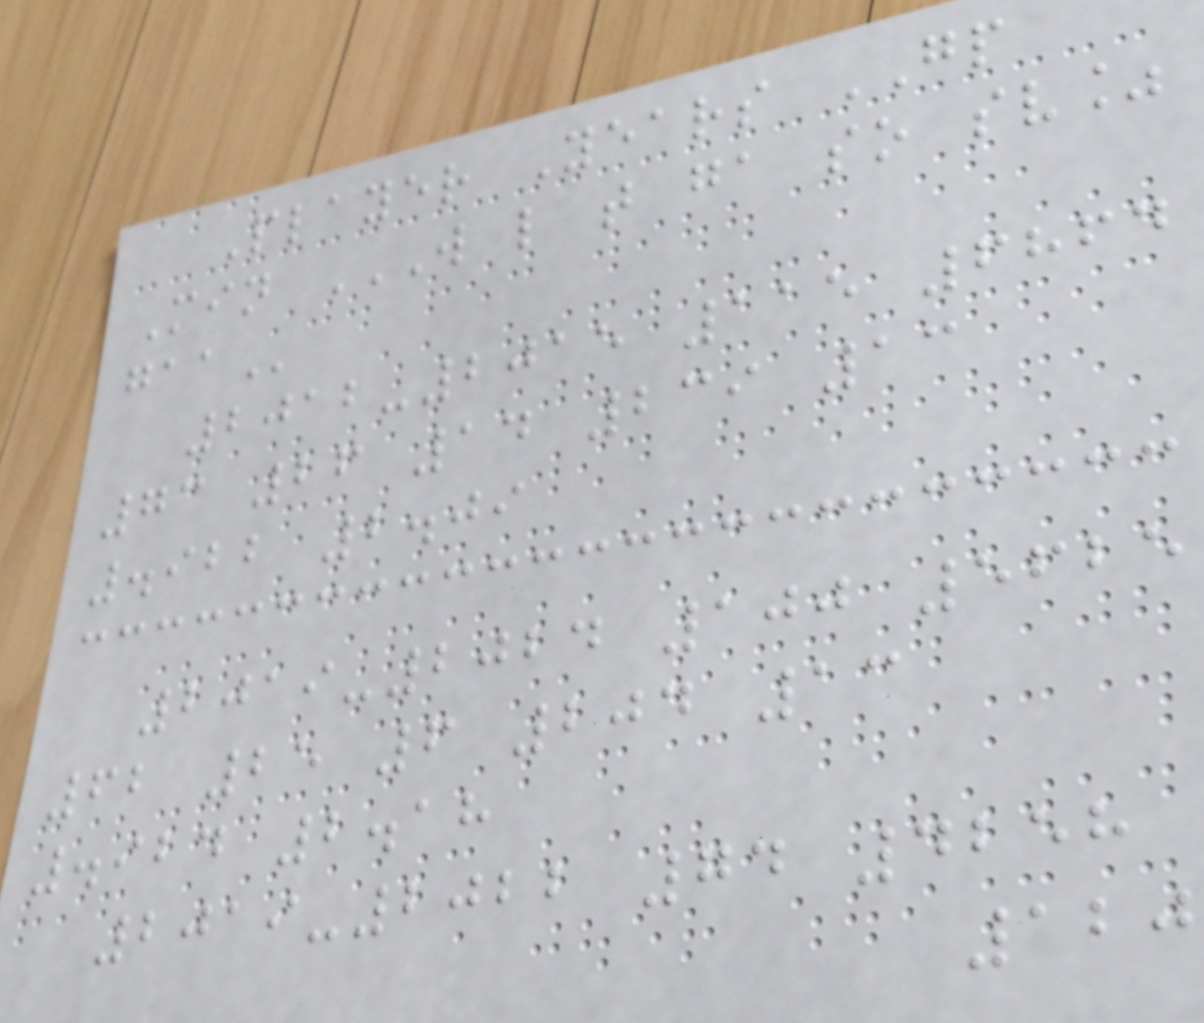Player Years GP
Min W L T GA SO SV%
GAA
2012-2015 115 6864
73 26 14 239 13
.922 2.09
2019-2024 100 5625
62 25 6 204 13
.924 2.18
2019-2022 74 4258
120
